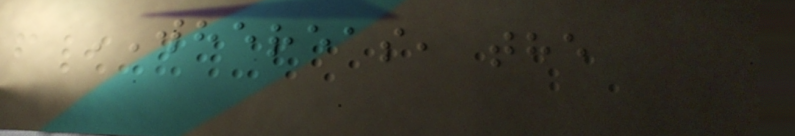WHEREAS, the
